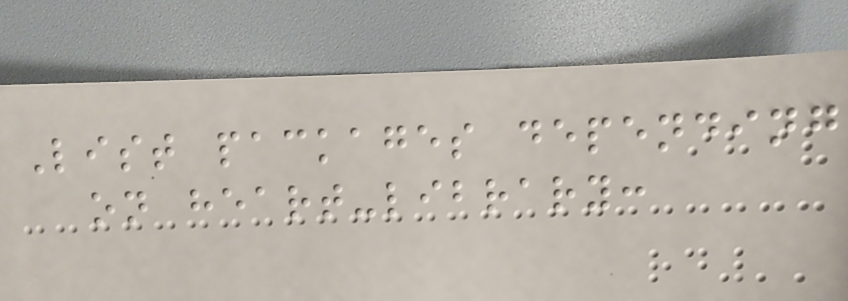List packages depending
on heart-library:
